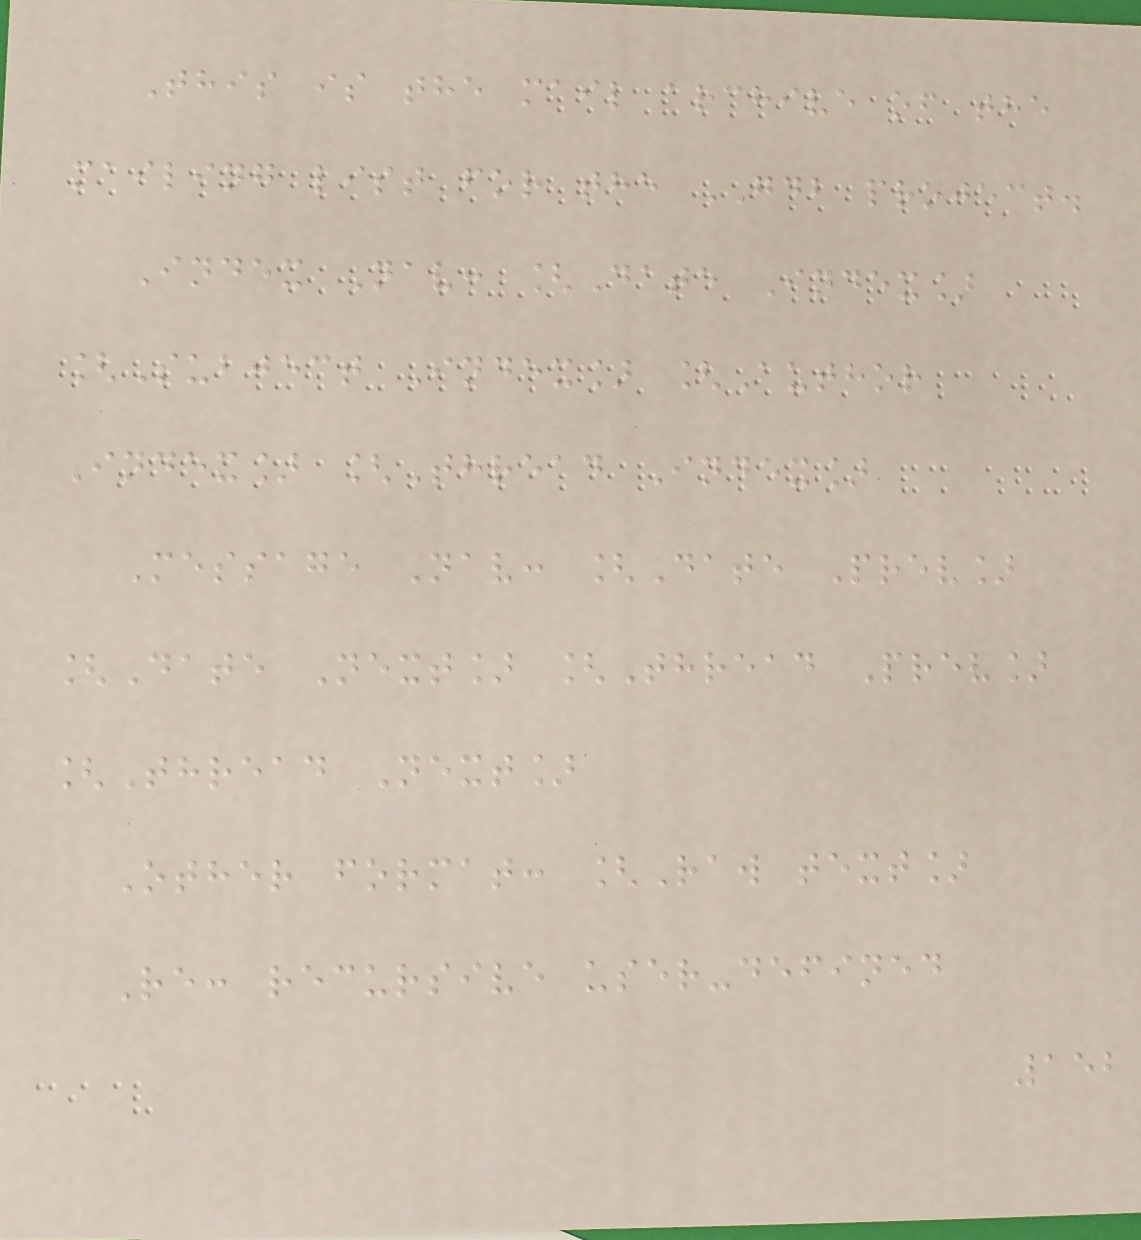This is the mail archive of the
mailing list for the GDB project.
Index Nav: [Date Index]
[Subject Index] [Author
Index] [Thread Index]
Message Nav: [Date Prev]
[Date Next] [Thread Prev]
[Thread Next]
Other format: [Raw text]
Re: recursive user-defined
152
